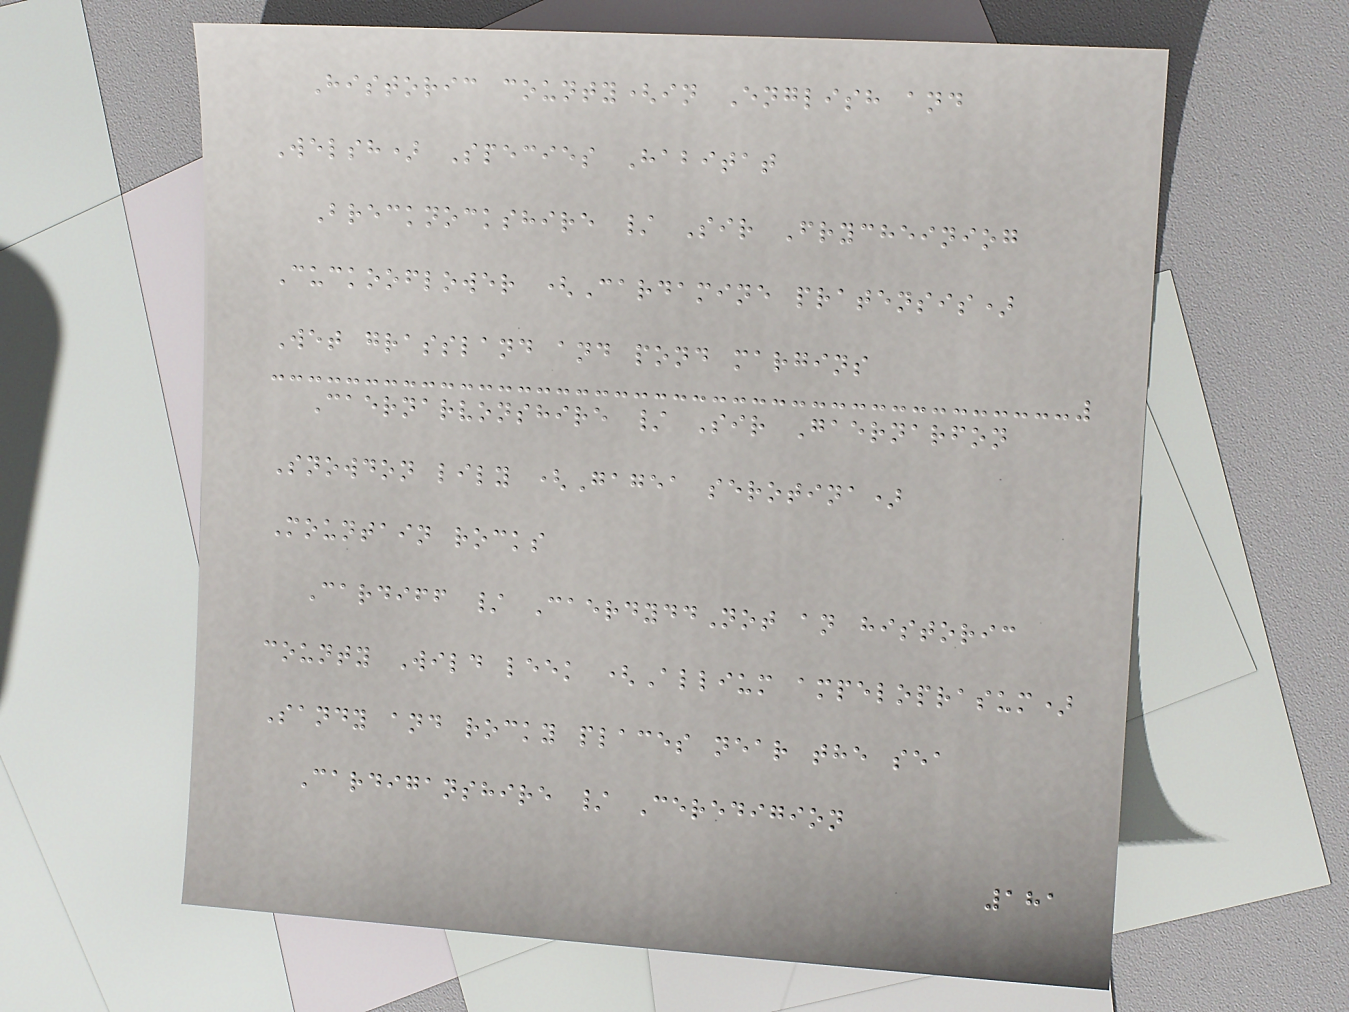Historic county(in English and
Welsh) Species Habitat
Brecknockshire / Sir Frycheiniog
Cuckooflower (Cardamine pratensis)
Wet grassland and pond margins
Caernarvonshire / Sir Gaernarfon
Snowdon lily (Gagea serotina)
Mountain rocks
Cardiff / CaerdyddNot an historic
county Wild leek (Allium ampeloprasum)
Sandy and rocky places near the sea
Cardiganshire / Ceredigion
181
